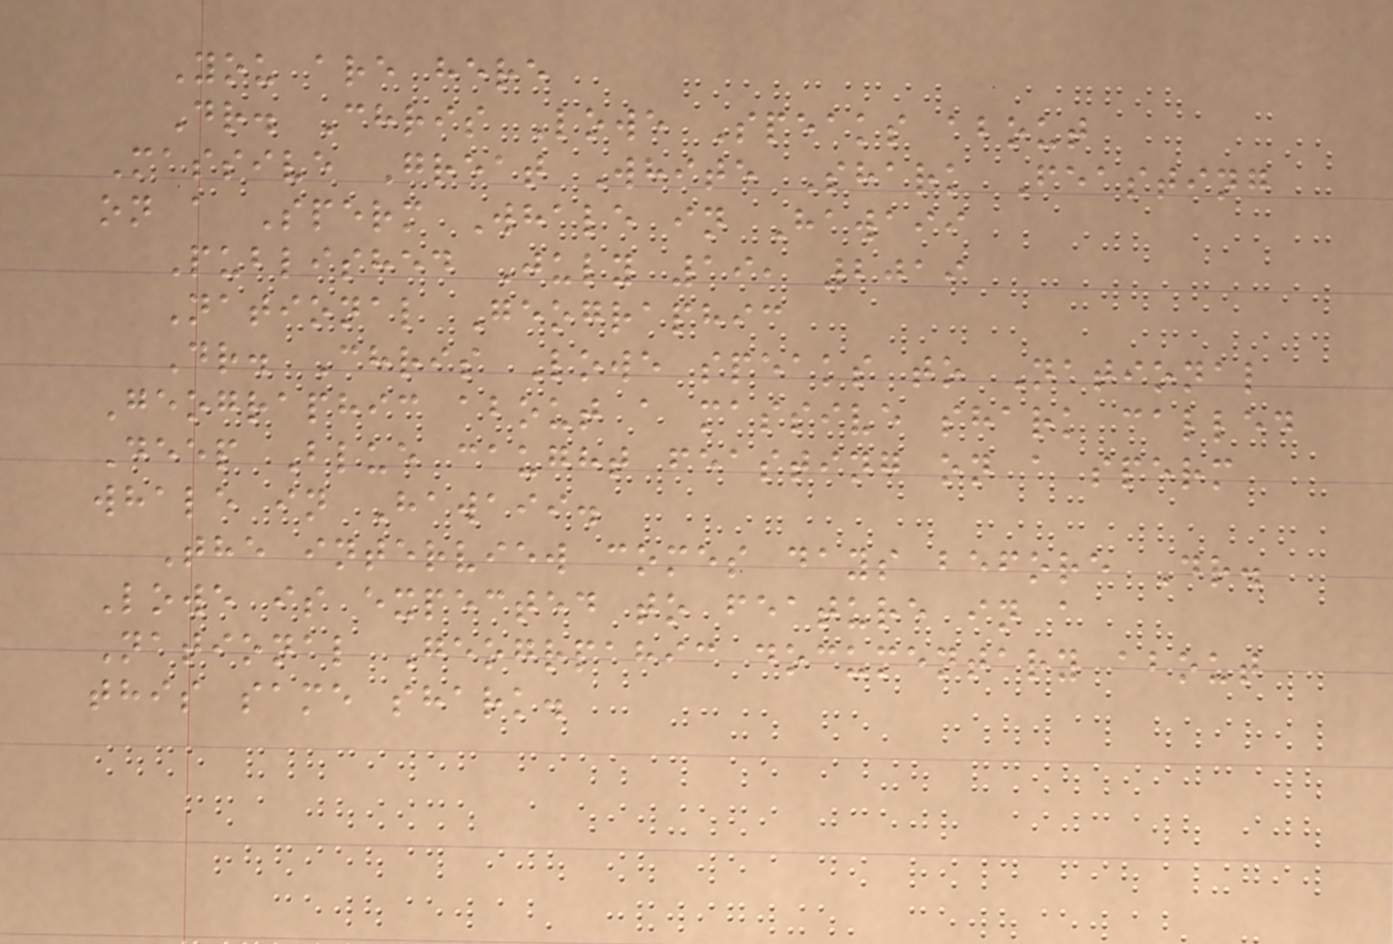You are here
Dr. Chris Lowe Speaks about
Massive Great White Shark Feasting
on a Sperm Whale in Hawaii
Published July 19, 2019
National Geographic
Dr. Chris Lowe speaks to National
Geographic about a massive shark called
Deep Blue caught feasting on a sperm
whale in Hawaii.
The interview comes days before Dr.
Lowe is expected to feature in a
National Geogrpahic documentary about
this same shark.
